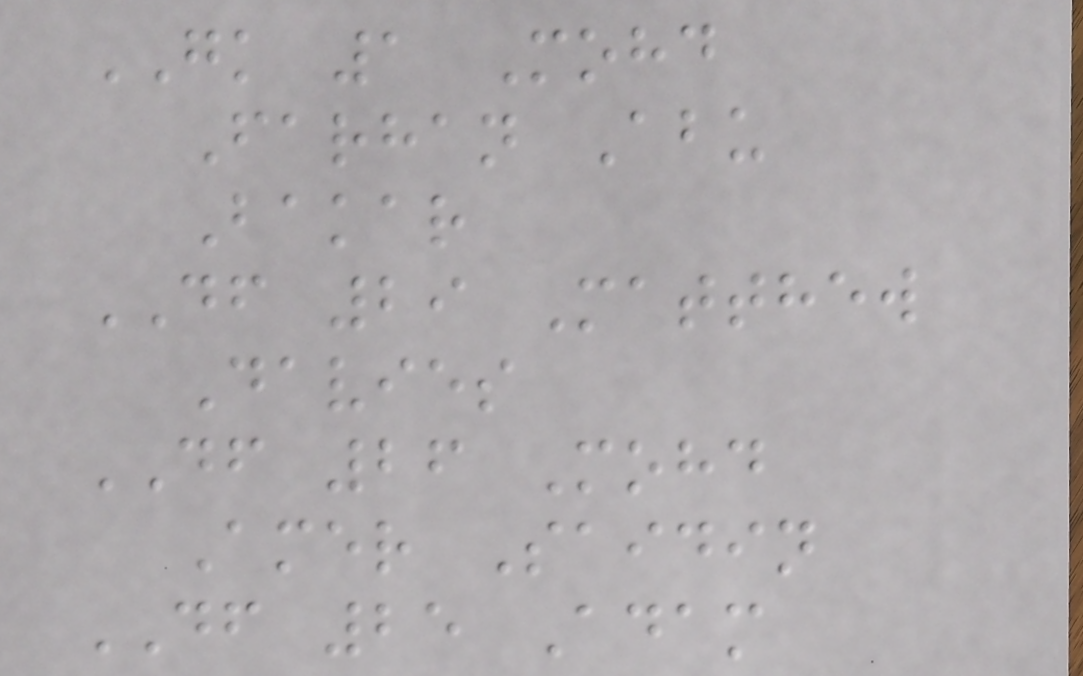GK 1 Mohd
Farhan Abu
Bakar
DF 29 Matthew
Davies
DF 26 Mohd
Amer Saidin
DF 25 Adam
